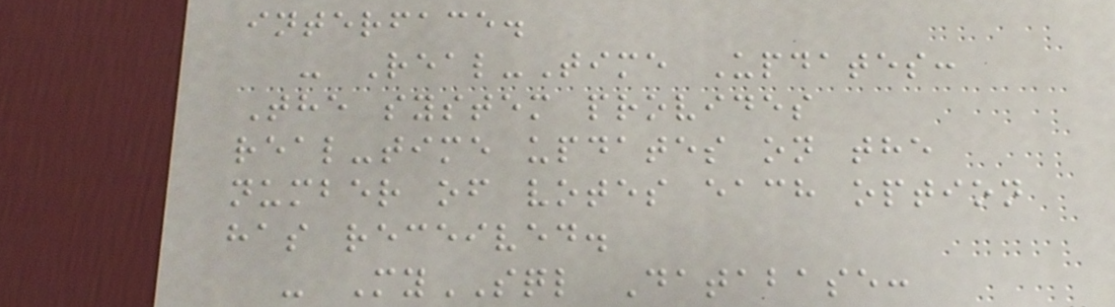interface.
- Real-Time Updates:
The system provides
real-time updates on the
number of votes each option
has received.
- MySQL Database:
